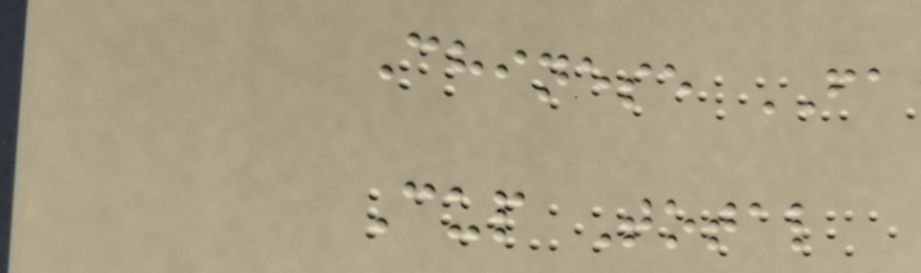Chinese FA
Cup Total
